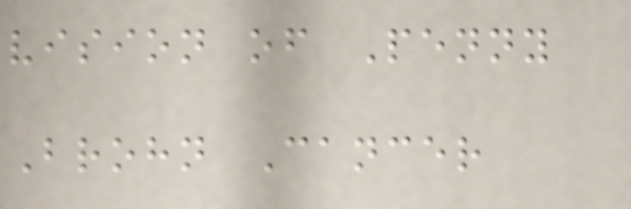vision of Penny
Brohn Cancer
